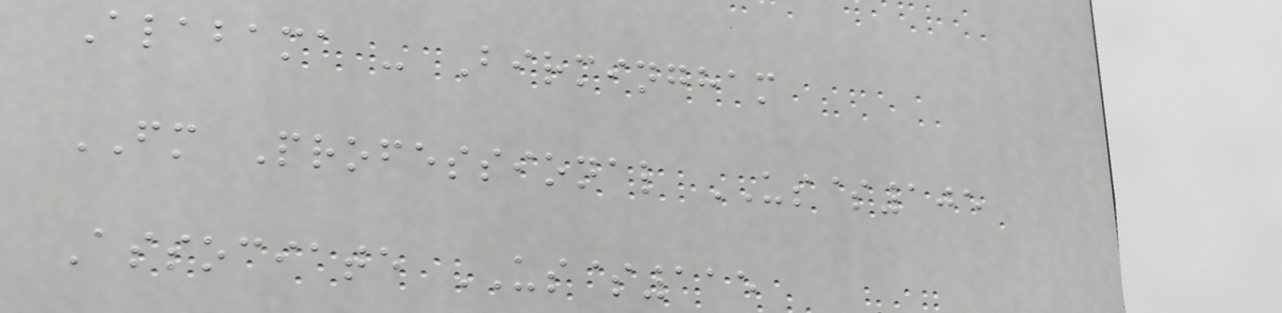Alabama - Birmingham
FM Professional US$105
Associate US$115
